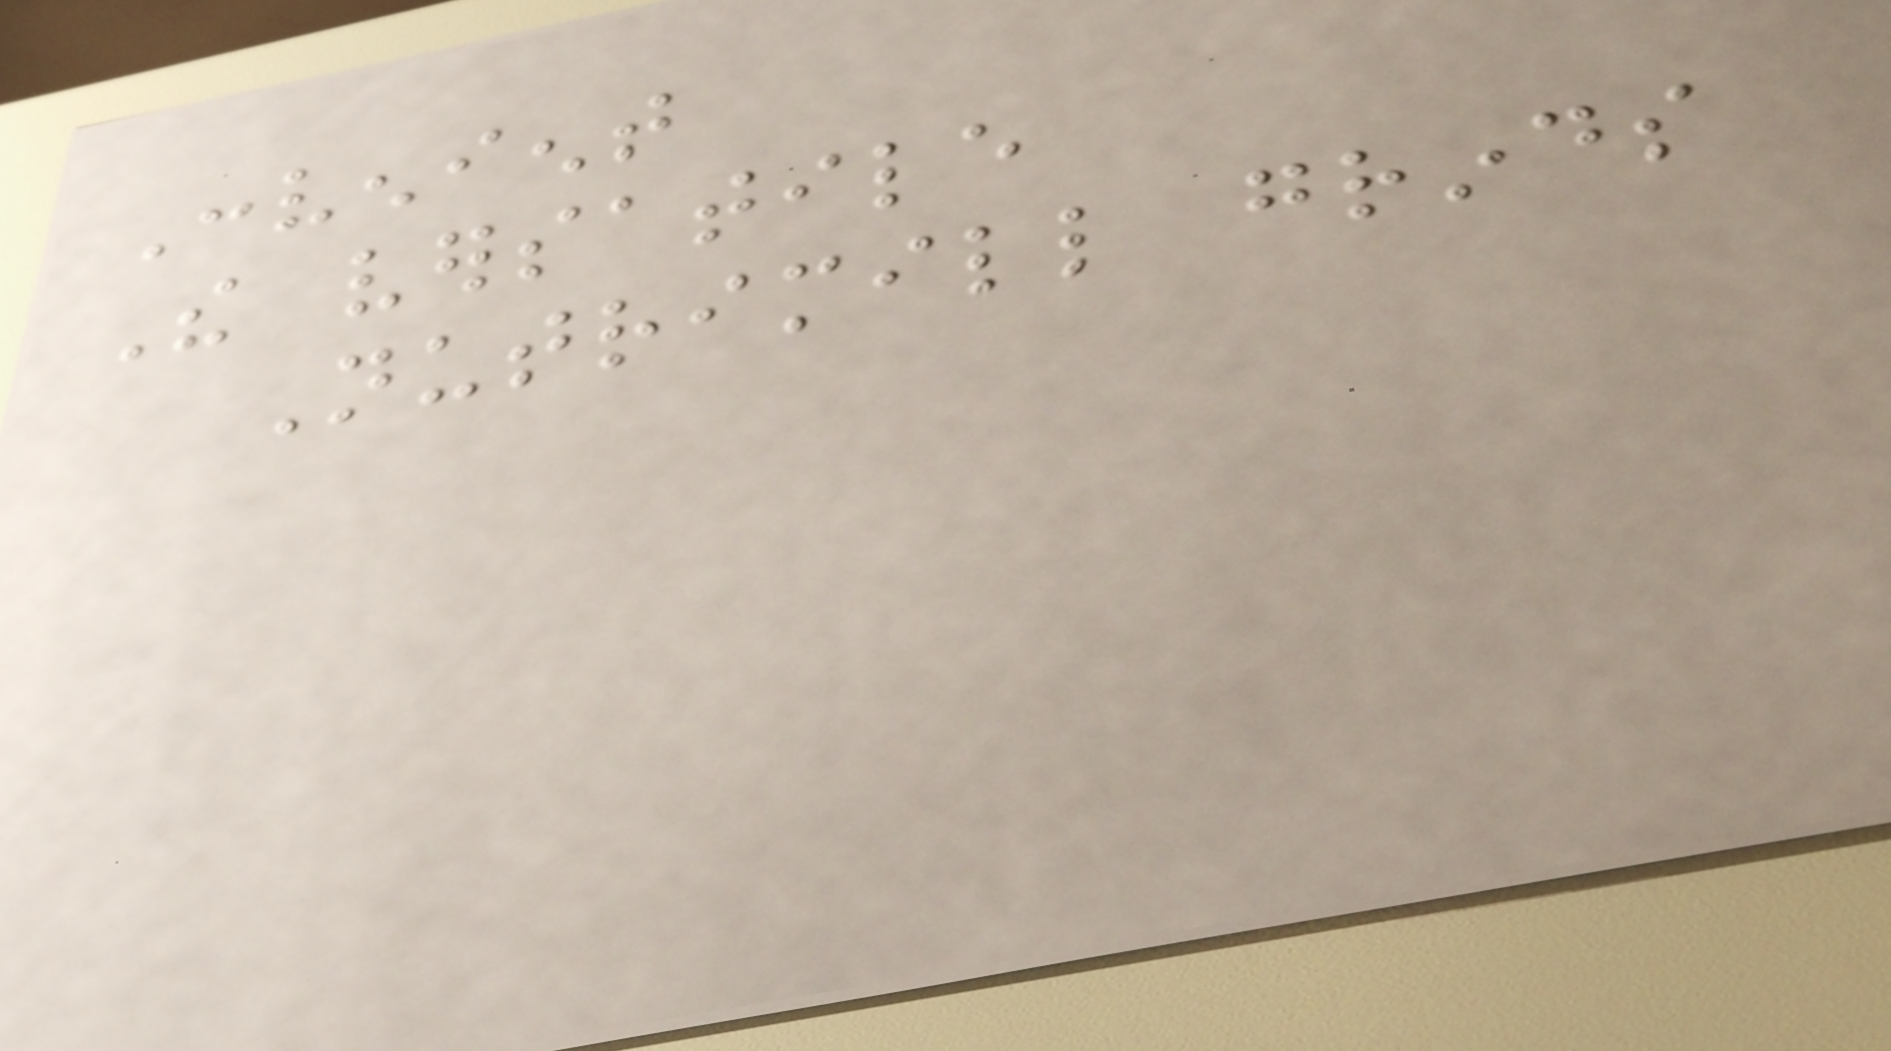Convenient
The versatile
Nutrimill grinds
